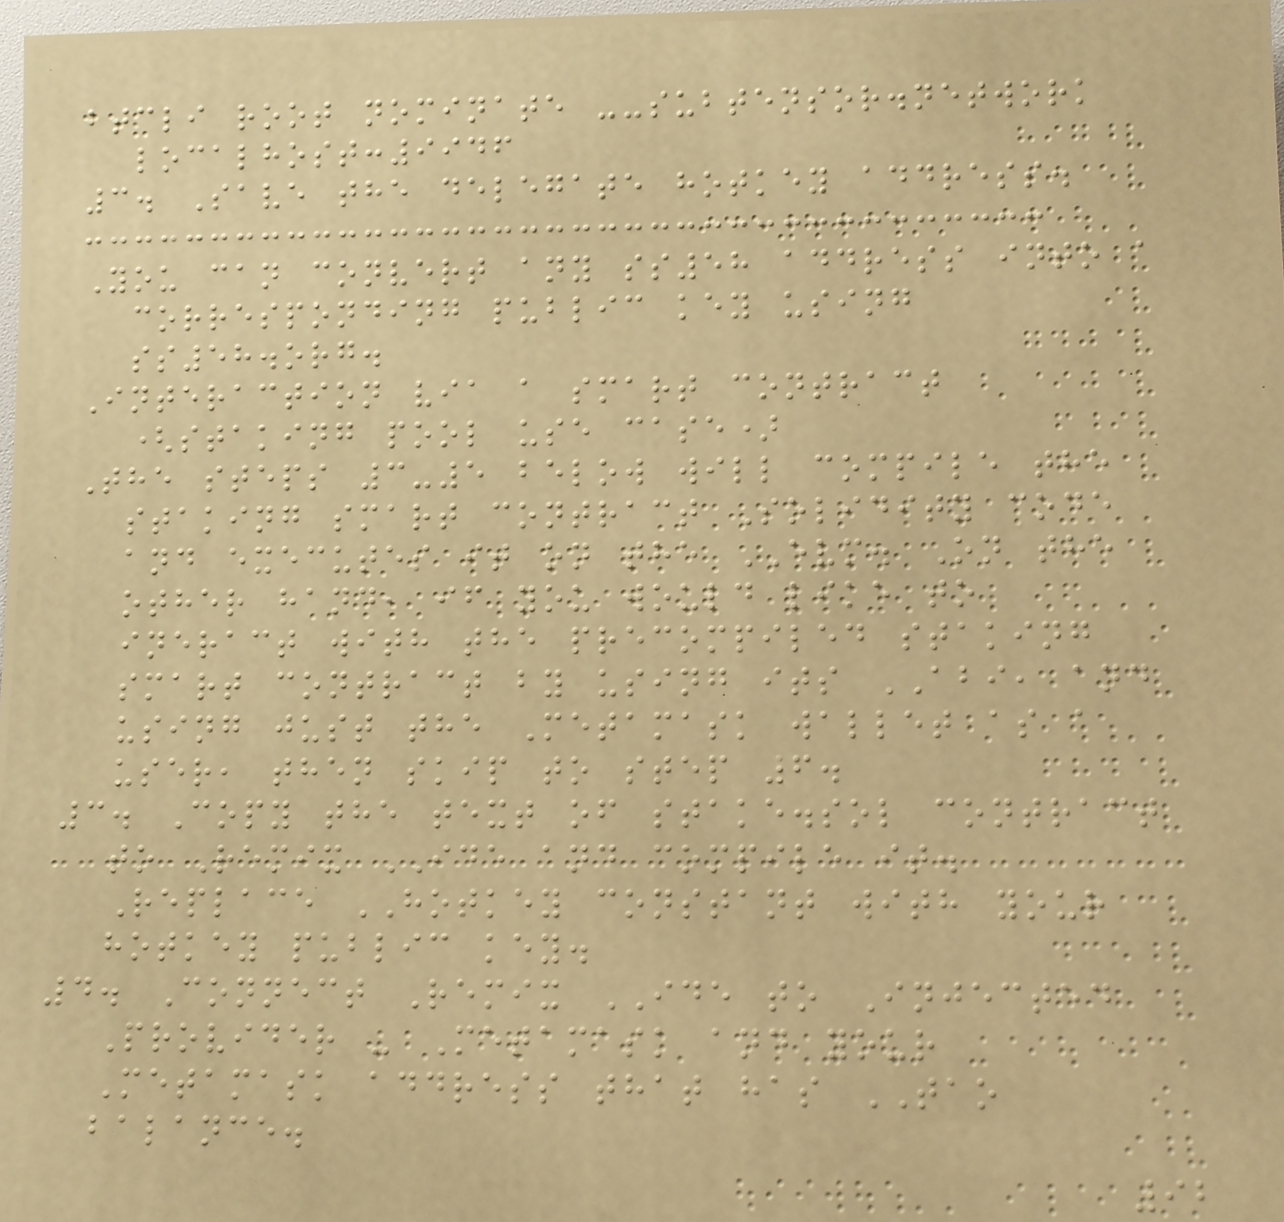btcli root nominate --subtensor.network
localhost:9946
3. Save the delegate hotkey address.
You can convert any ss58 address into a
corresponding public key using
ss58.org.
Interaction via a smart contract
(staking pool use case)
The steps 3-5 below will compile the
staking smart contract Solidity code
and executes it on the EVM. On the
other hand, if you would like to
ineract with the precompiled staking
smart contract by using its ABI, and
using just the Metamask wallet as a
user, then skip to step 6.
3. Copy the text of stake.sol contract
to Remix IDE and compile it.
Replace HOTKEY constant with your
hotkey public key.
4. Connect Remix IDE to Injected
Provider - Metamask and your
Metamask address that has TAO
balance.
92
